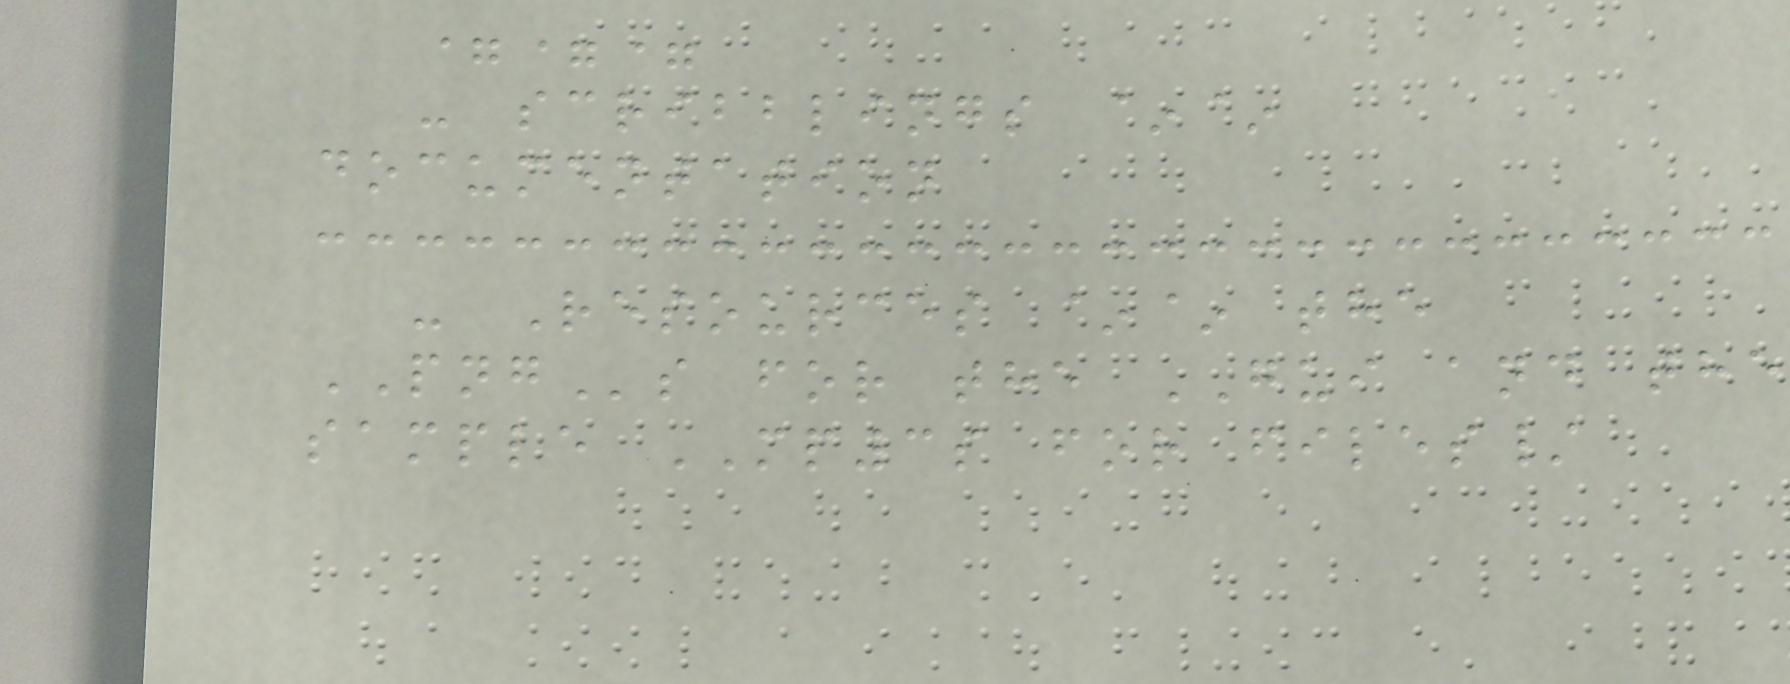===
- scribblings ~~
documentation
- Resources ~~ the
PNGs for the GUI and the
sample MP3s for files/
